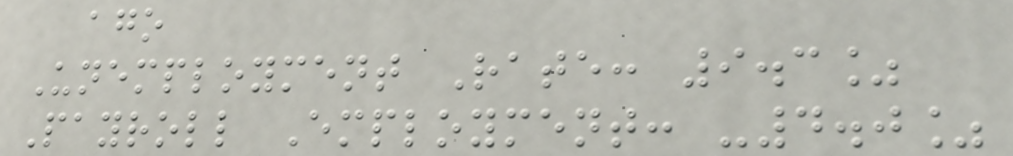ago
Unemployment Rate: 9.3%
Payroll Employment: -4.0%
